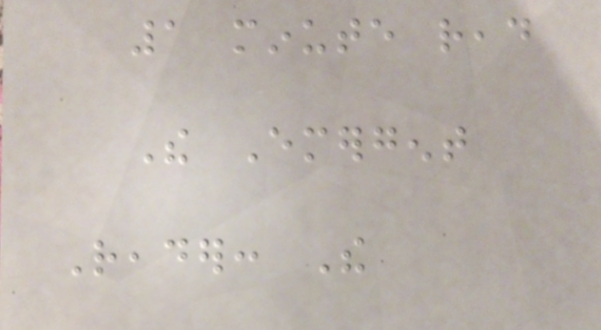1 minute read
The Emergent
Reader: The
